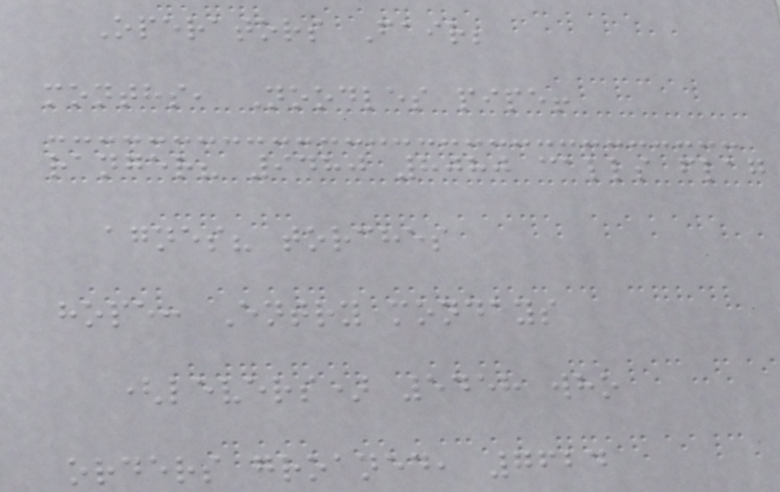Operators Fair;
months, Noodles pipe!
ranger? 9480 8080 calls flag
agnes? torches
hope: Entry mondays
(levers) 5458 who
orders groaned, 7624
